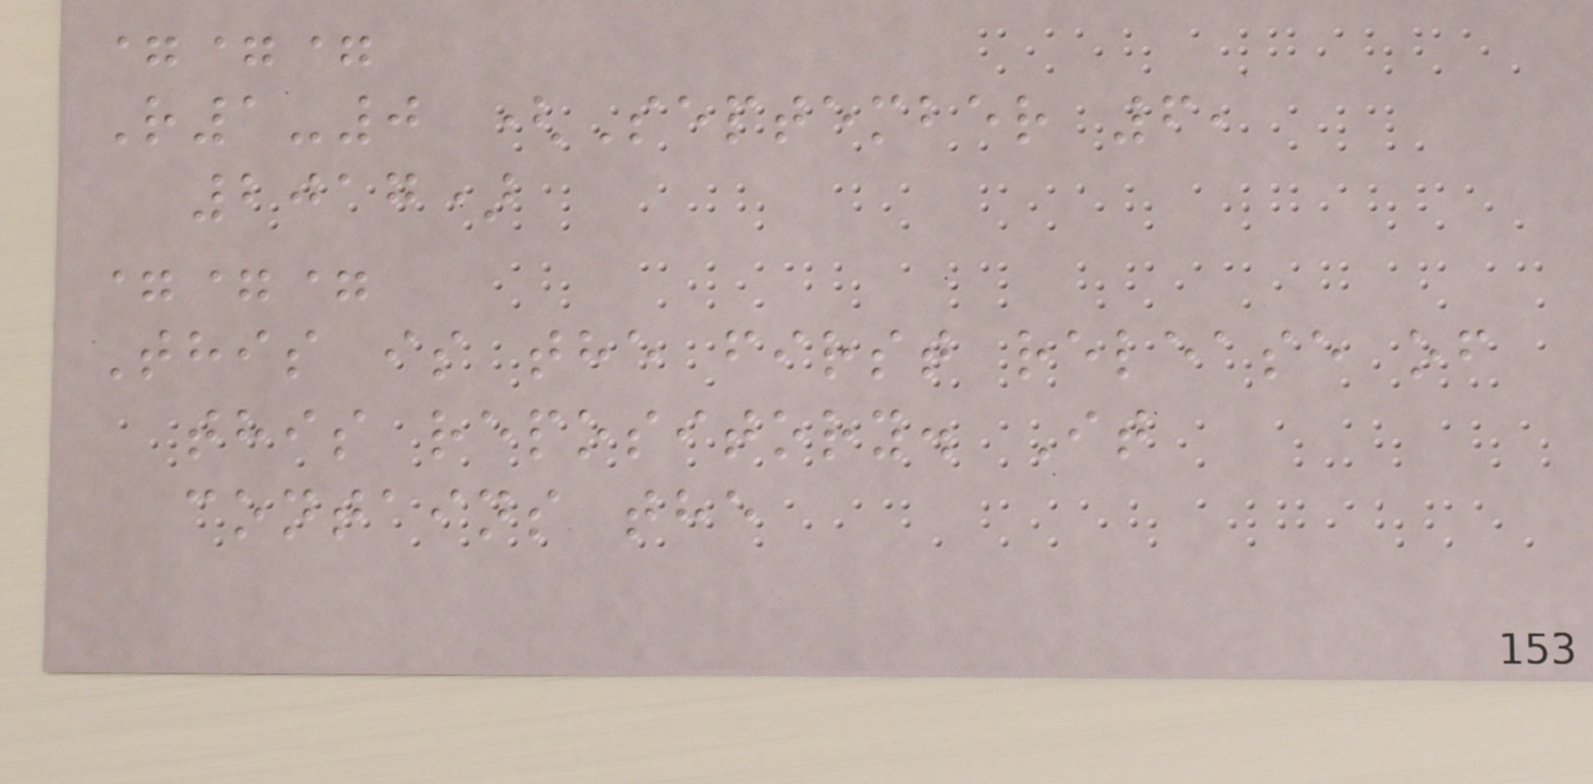===
R1-0 (September 6,
2017)
===
This is the first release of
this repository. It
contains the
